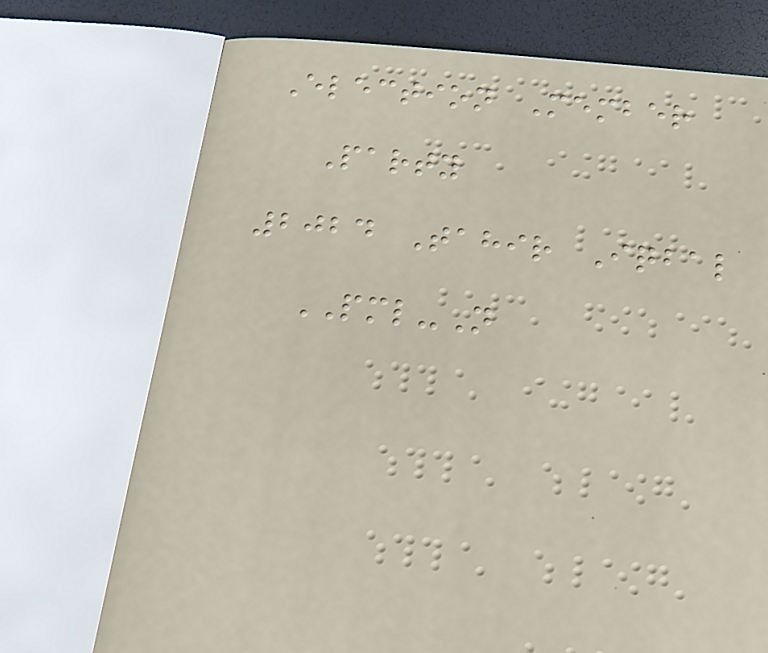Election Member
Party
2024 Tahir Iqbal
PML-N
